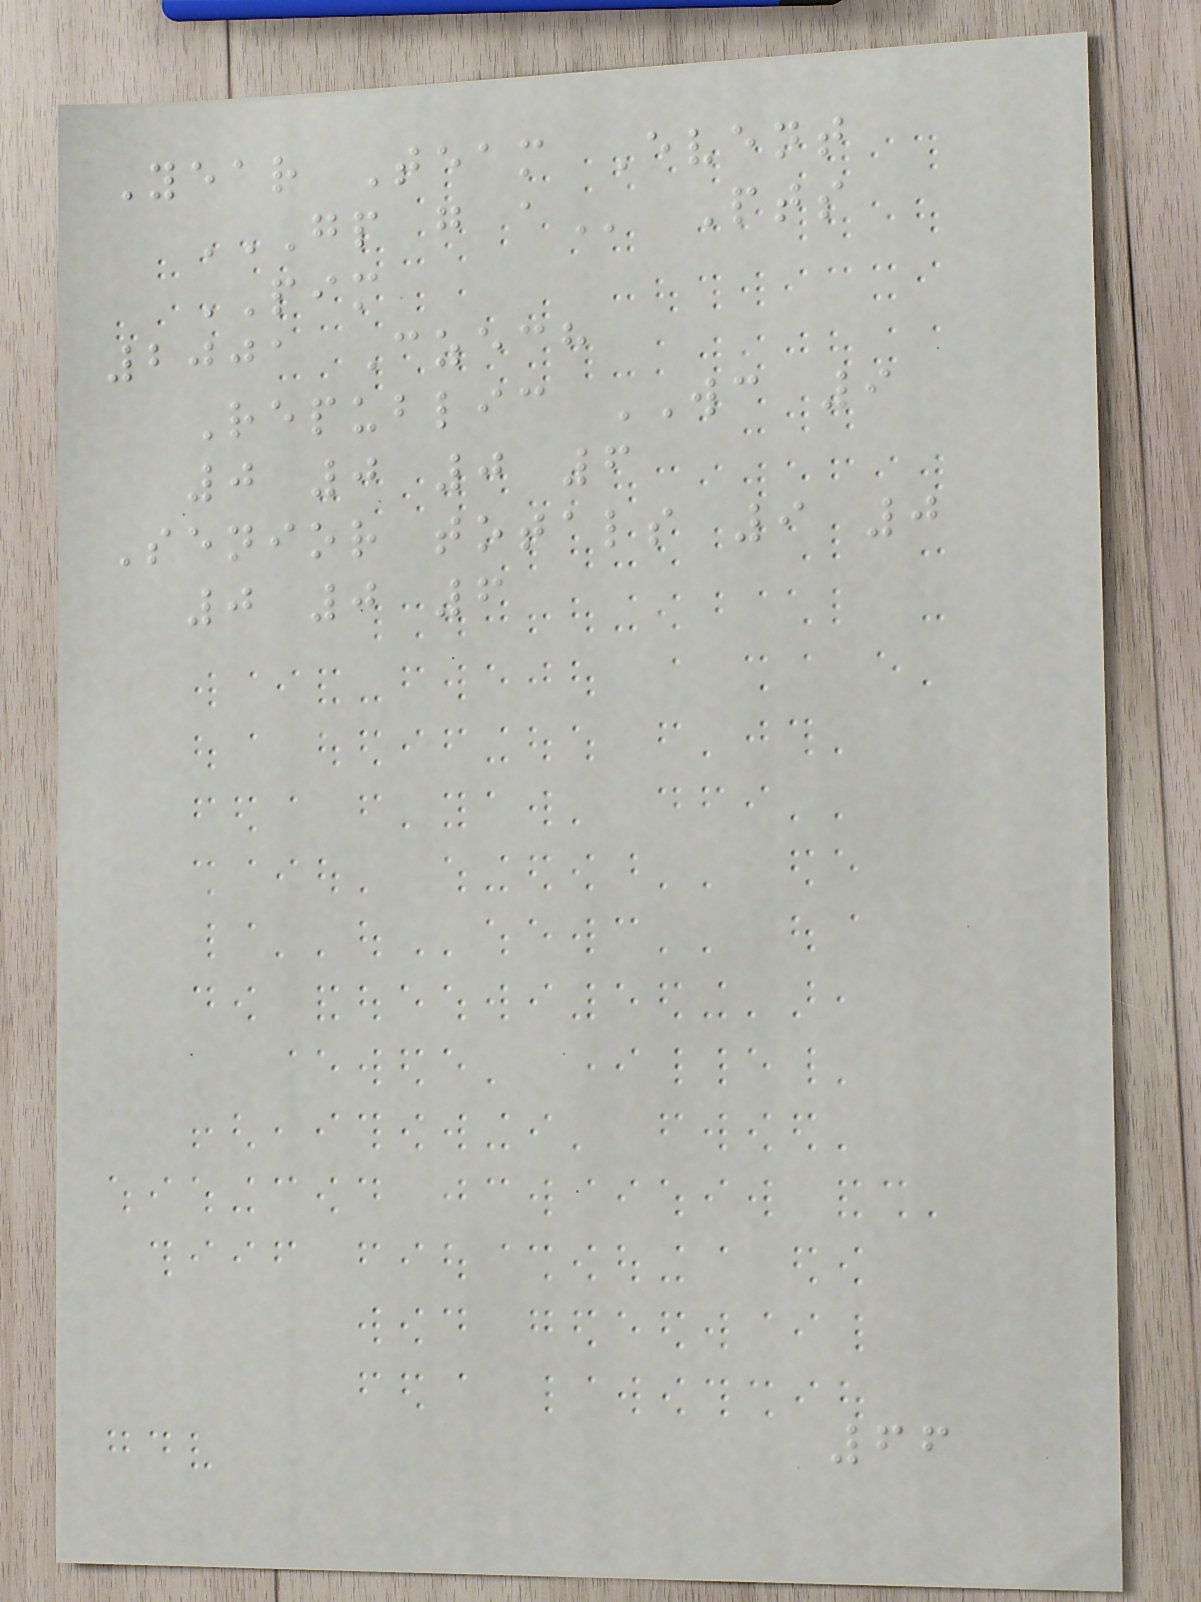Year Team Event
GP G A Pts
PIM
2001 Czech
Republic WC 9
0 0 0 6
Senior totals 9 0
0 0 6
66
